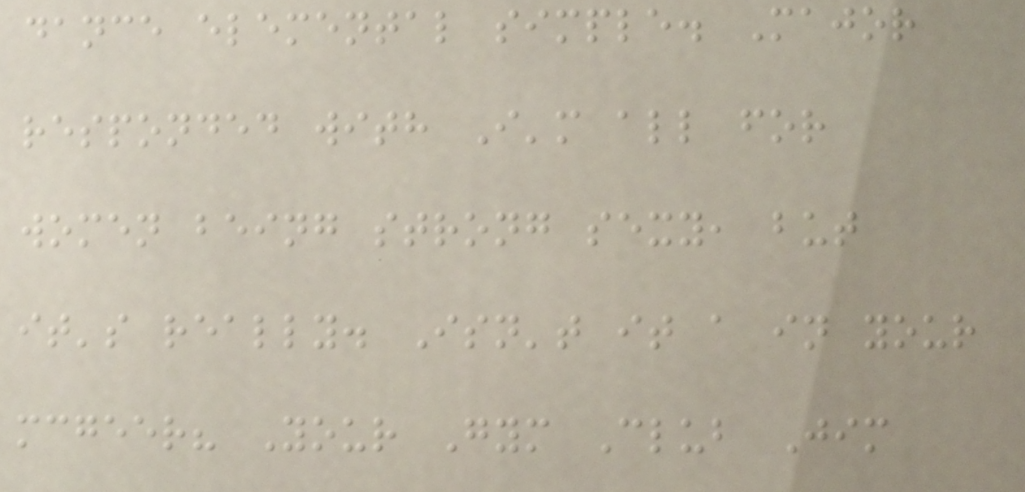dance elemental simple. Major
responded with I'm all for
women being strong sexy, but
it's really. Isn't it a in your
mcgeer? Your Gym Club Jim
